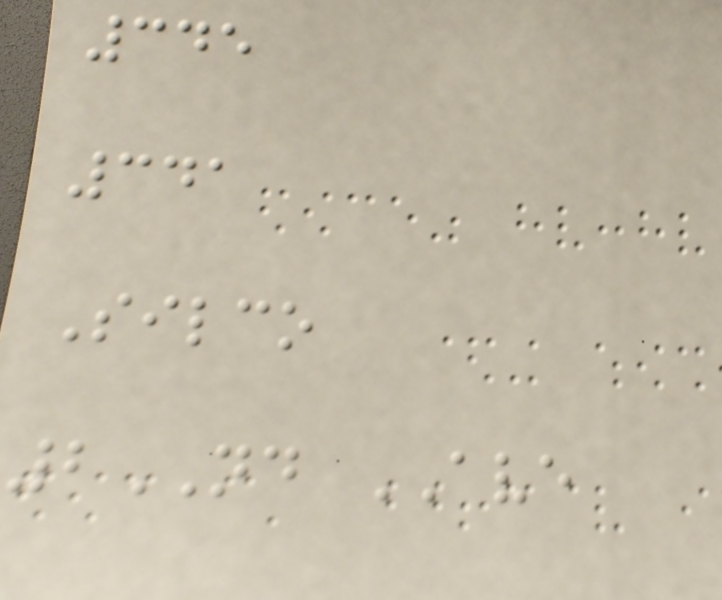345
341
Silco
2ND AVE
